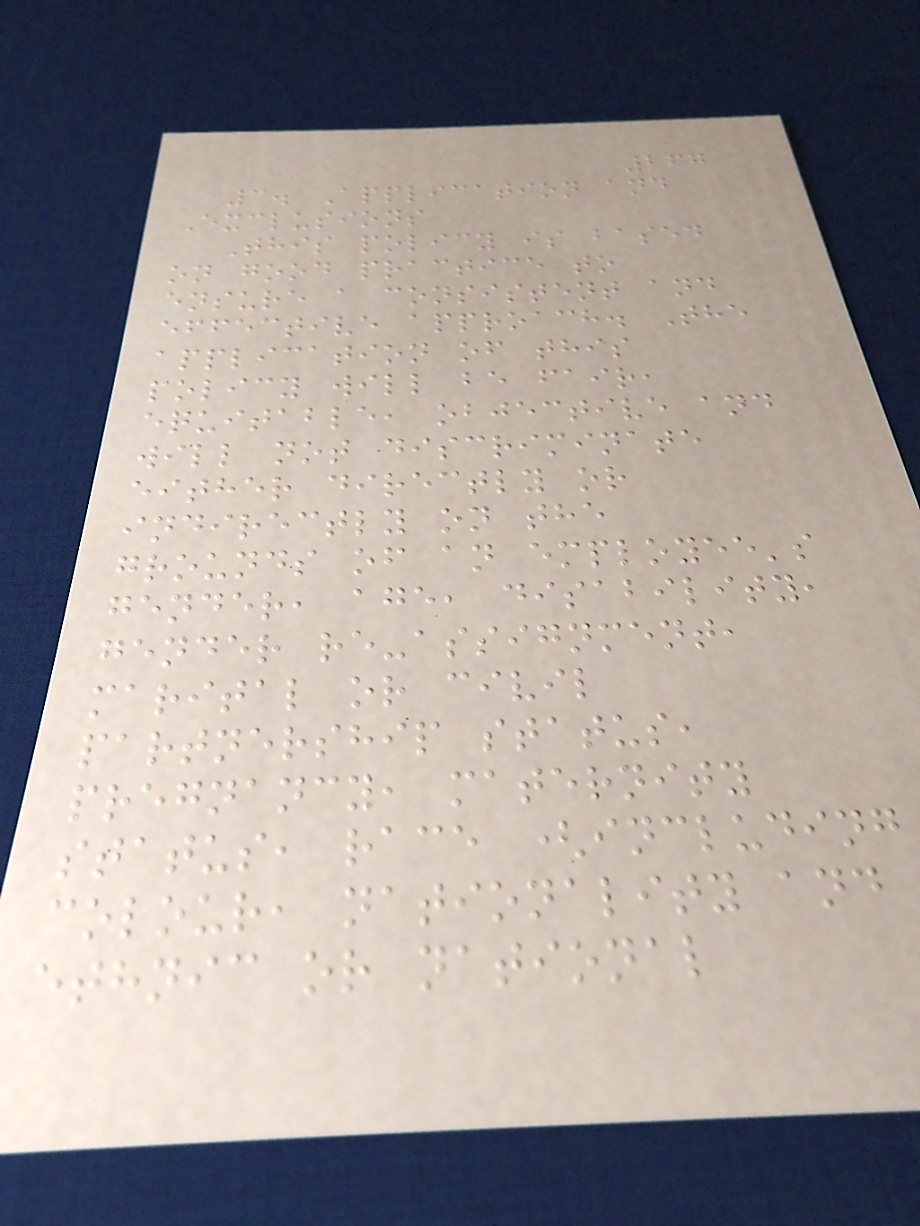267
3. Application and
Exclusions
This policy is based
on good practice to
ensure a consistent and
effective approach. The
application of this
policy will be fair,
equitable, objective and
will not discriminate
either directly or
indirectly on the
grounds of an employee's
gender, age, disability,
gender re-assignment,
marital or civil
partnership status,
pregnancy, maternity
status, race (including
colour, nationality and
ethnic or national
